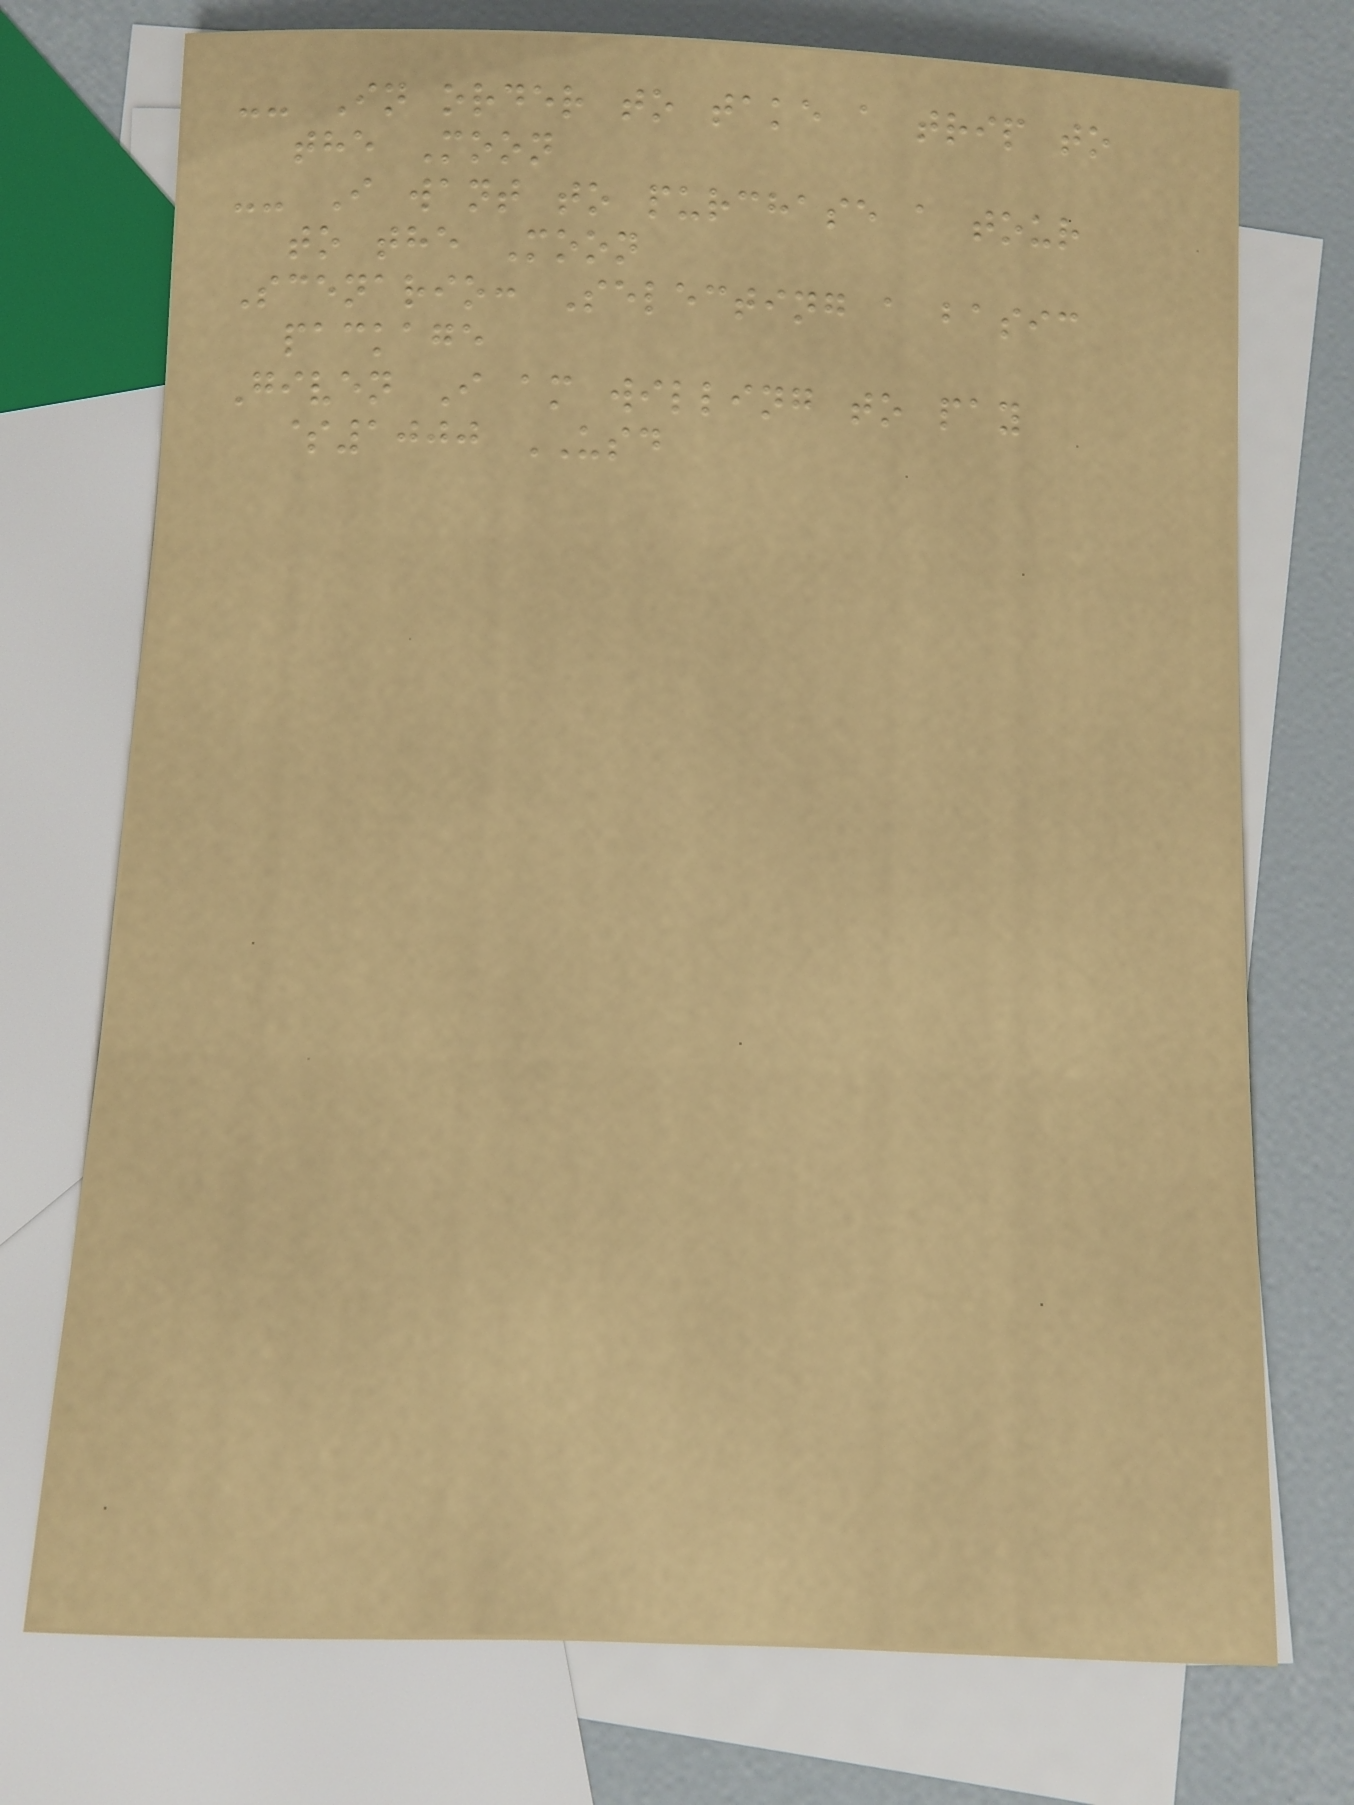-- In order to take a trip to
the Moon
-- I want to purchase a tour
to the Moon
Scenario: Selecting a basic
package
Given I am willing to pay
$1000 USD
